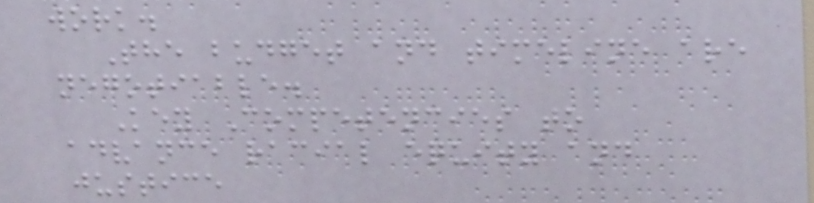work.
The budget and timeline are
negotiable.
Key Competencies to
advance racial equity and
justice
